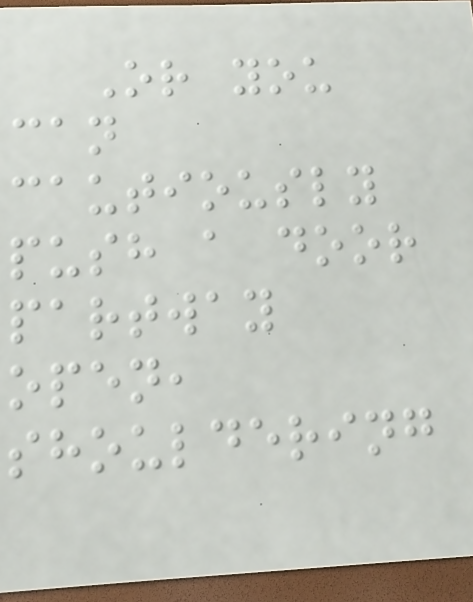Or you
can
cautiously
push a door
partway
open,
shouldering
